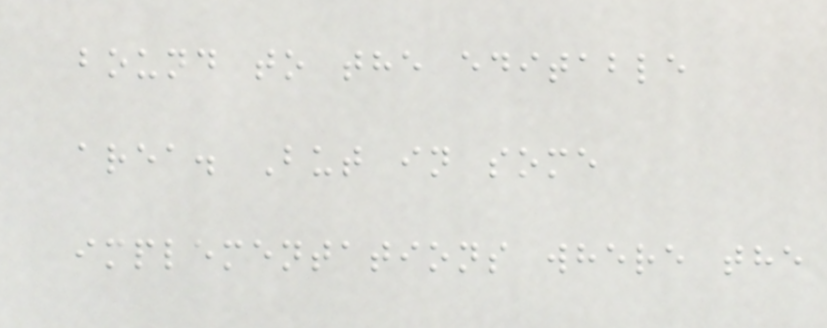bound to the editable
area. But in some
implementations where the
